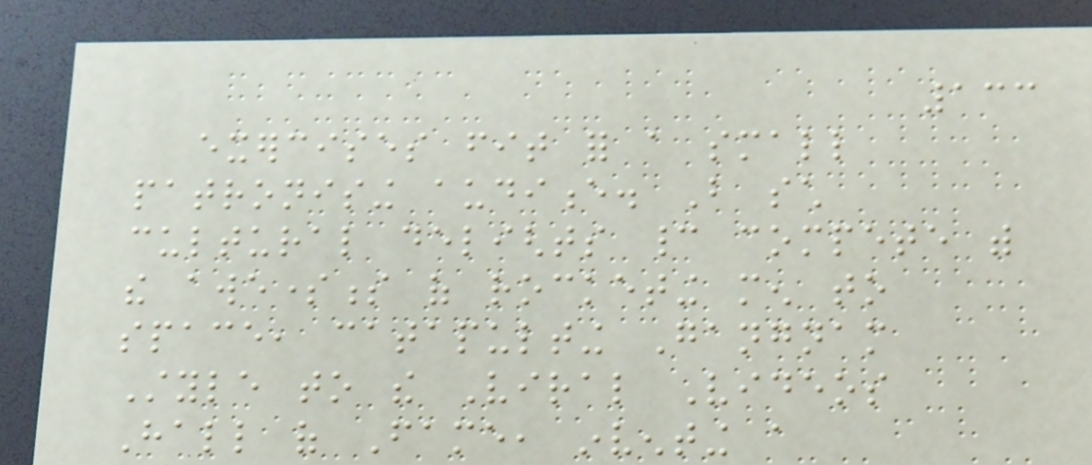133
exercises fit for a small
patronising audience. But such
cultural delights cannot compete with
the awesomeness of rocketing men to
space, catapulting Gangnam
Style to the Viral Videos
Hall of Fame, inventing a
